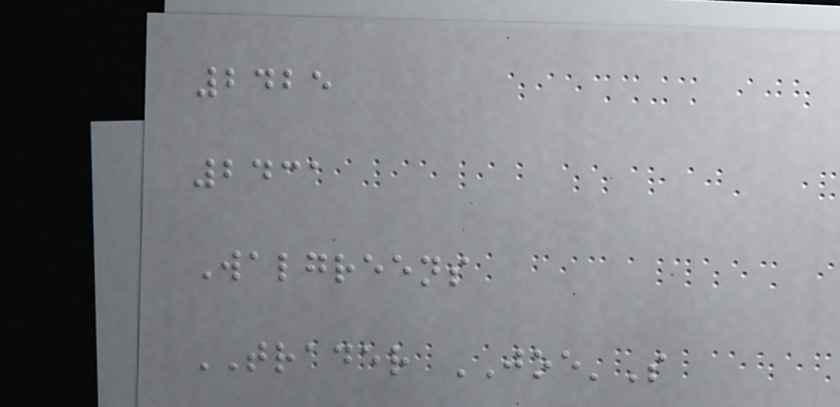2425
2431
Walgreens
TRADER JOE'S
